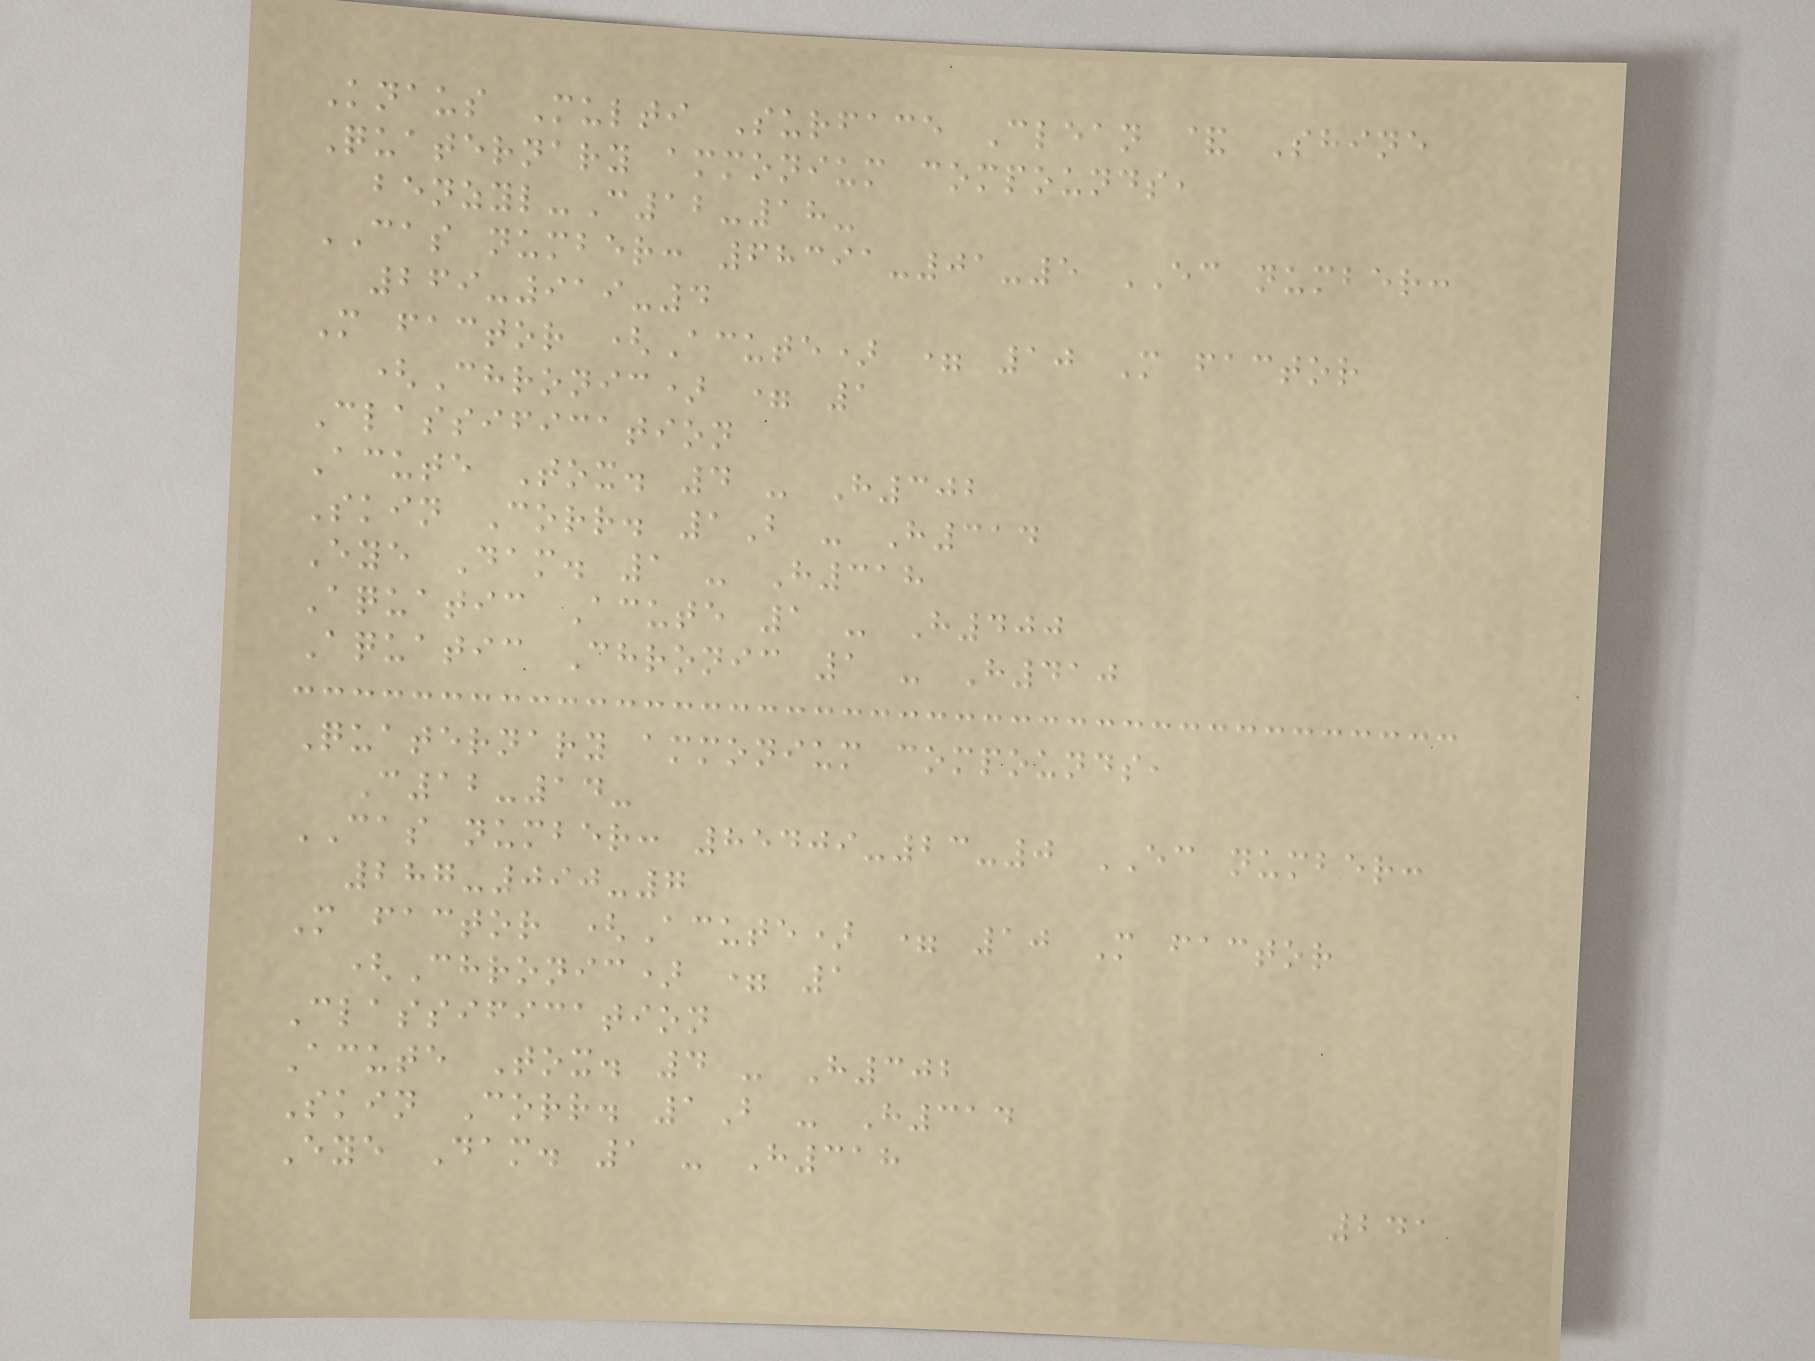Knaus Multi Surface Clean & Shine
Quaternary ammonium compounds,
benzyl-C12-18-
CAS number: 68391-01-5 EC number:
269-919-4
M factor (Acute) = 10 M factor
(Chronic) = 1
Classification
Acute Tox. 4 - H302
Skin Corr. 1B - H314
Eye Dam. 1 - H318
Aquatic Acute 1 - H400
Aquatic Chronic 1 - H410
Quaternary ammonium compounds,
C12-14-
CAS number: 85409-23-0 EC number:
287-090-7
M factor (Acute) = 10 M factor
(Chronic) = 1
Classification
Acute Tox. 4 - H302
Skin Corr. 1B - H314
Eye Dam. 1 - H318
241
